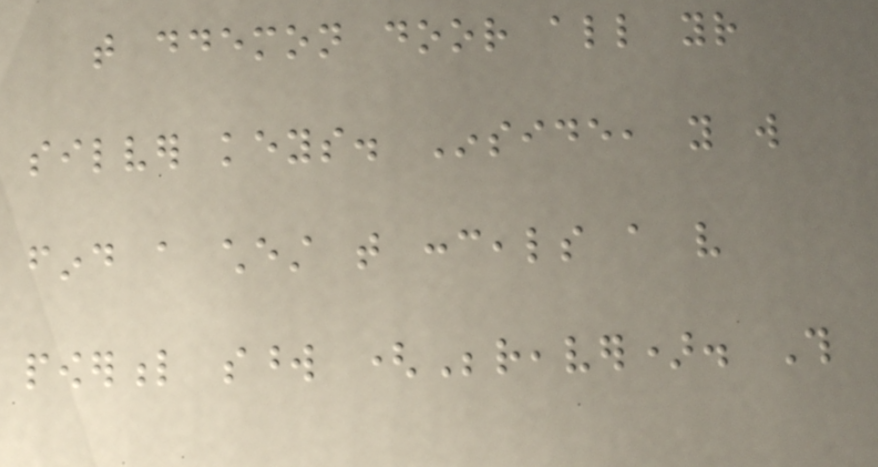that ddemon door all your
silver keys. Inside, you will
find a chest that conceals a very
powerful sword (Bereaver). This
